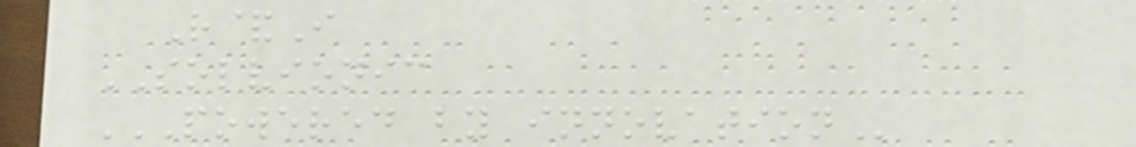R&I
SOLVIONIC
POWERED BY INNOVATION
